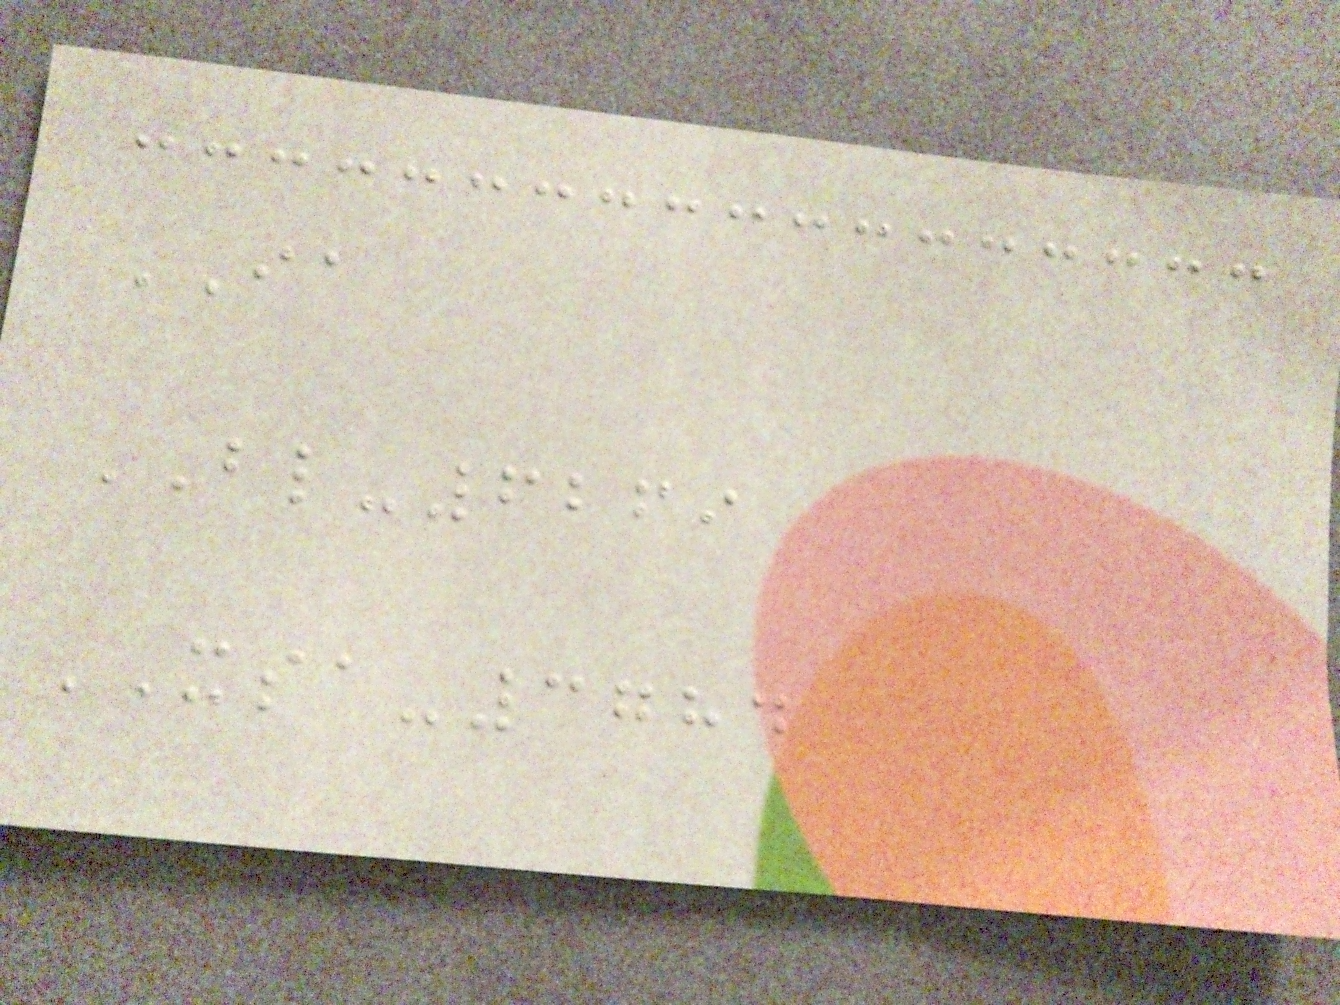IA
BL-6269
XSA-3784
